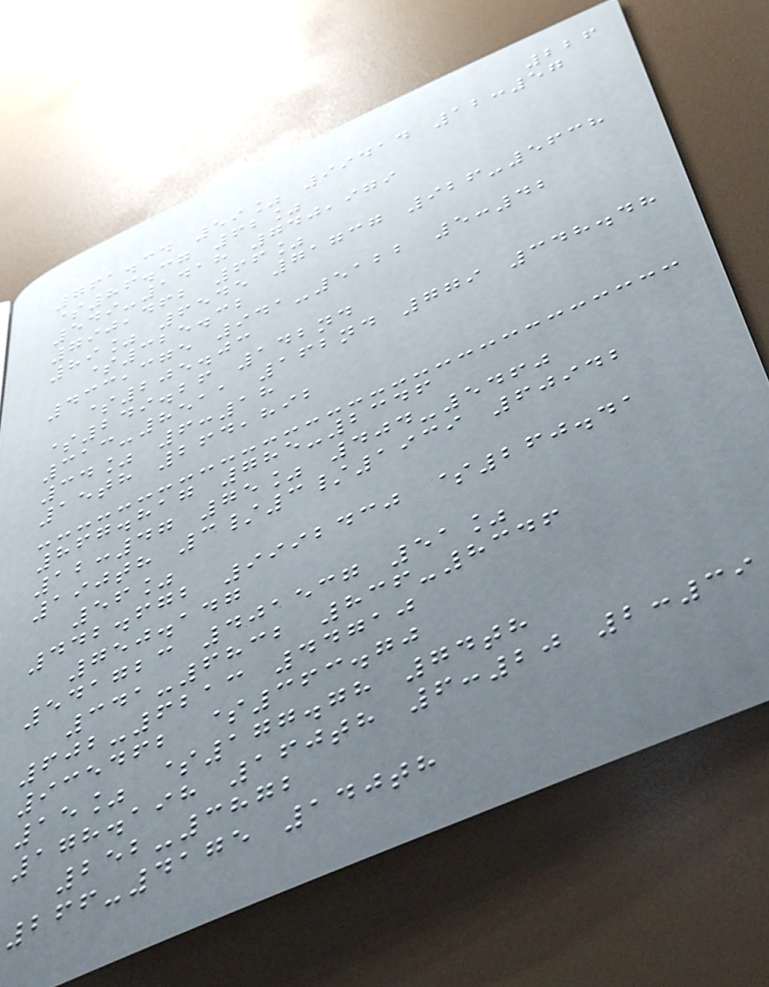226
761.34 59% 99414 12:57
$86.37 62%
549-1418 740,979
790,462 66%
89% 6545 71737 926-5638
$325.32
433,375 941-5122 5:42
$205.03
$249.26 142nd
313-8511 162nd 779 348.48
34% 6:18
15th 264,892
867.817 785-2346
12:47 75% 404-5460
190th 3/3/1939 60942
56%
442.672 9992430 $260.41
750.147
541723 401537 51%
341-6832 836-8346
602-6213 44710
935462 $363.70
15% $177.78 74th
178.198 160th 6:20 2:39
252-3872
266-4175 140th
